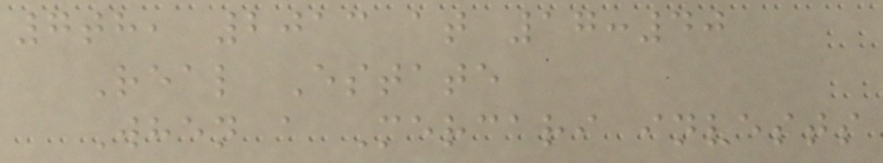7th, 2013 at 17:40
Real Estate
When a Mercari invests
